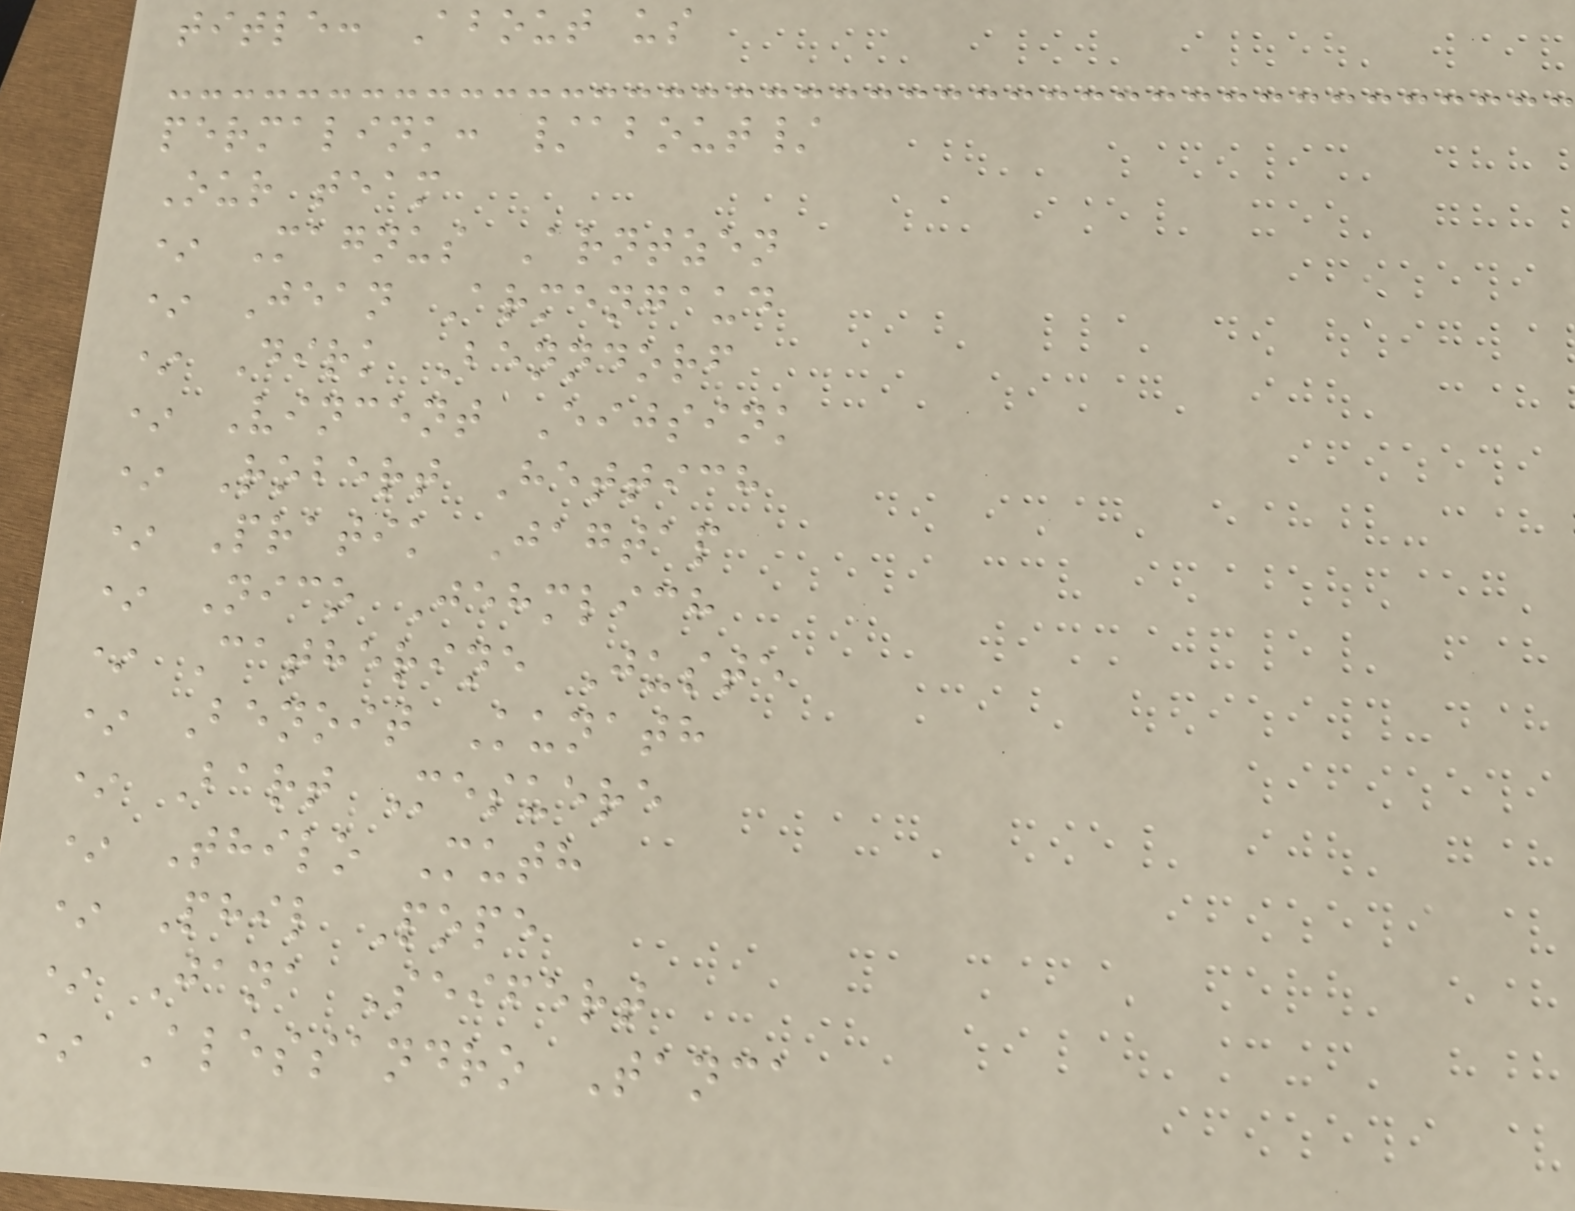title: About us
permalink: /about/
Our team
* Magnus Arntzen
* Jean Armengaud
* Dirk Benndorf
* Vincent Eijsink
* Robert Hettich
* Pratik Jagtap
* Nico Jehmlich
* Catherine Juste
* Benoit Kunath
* Bart Mesuere
* Thilo Muth
* Phil Pope
* Jana Seifert
* Alessandro Tanca
